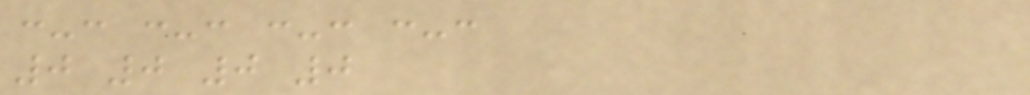:-: :-: :-: :-:
0 0 0 0
